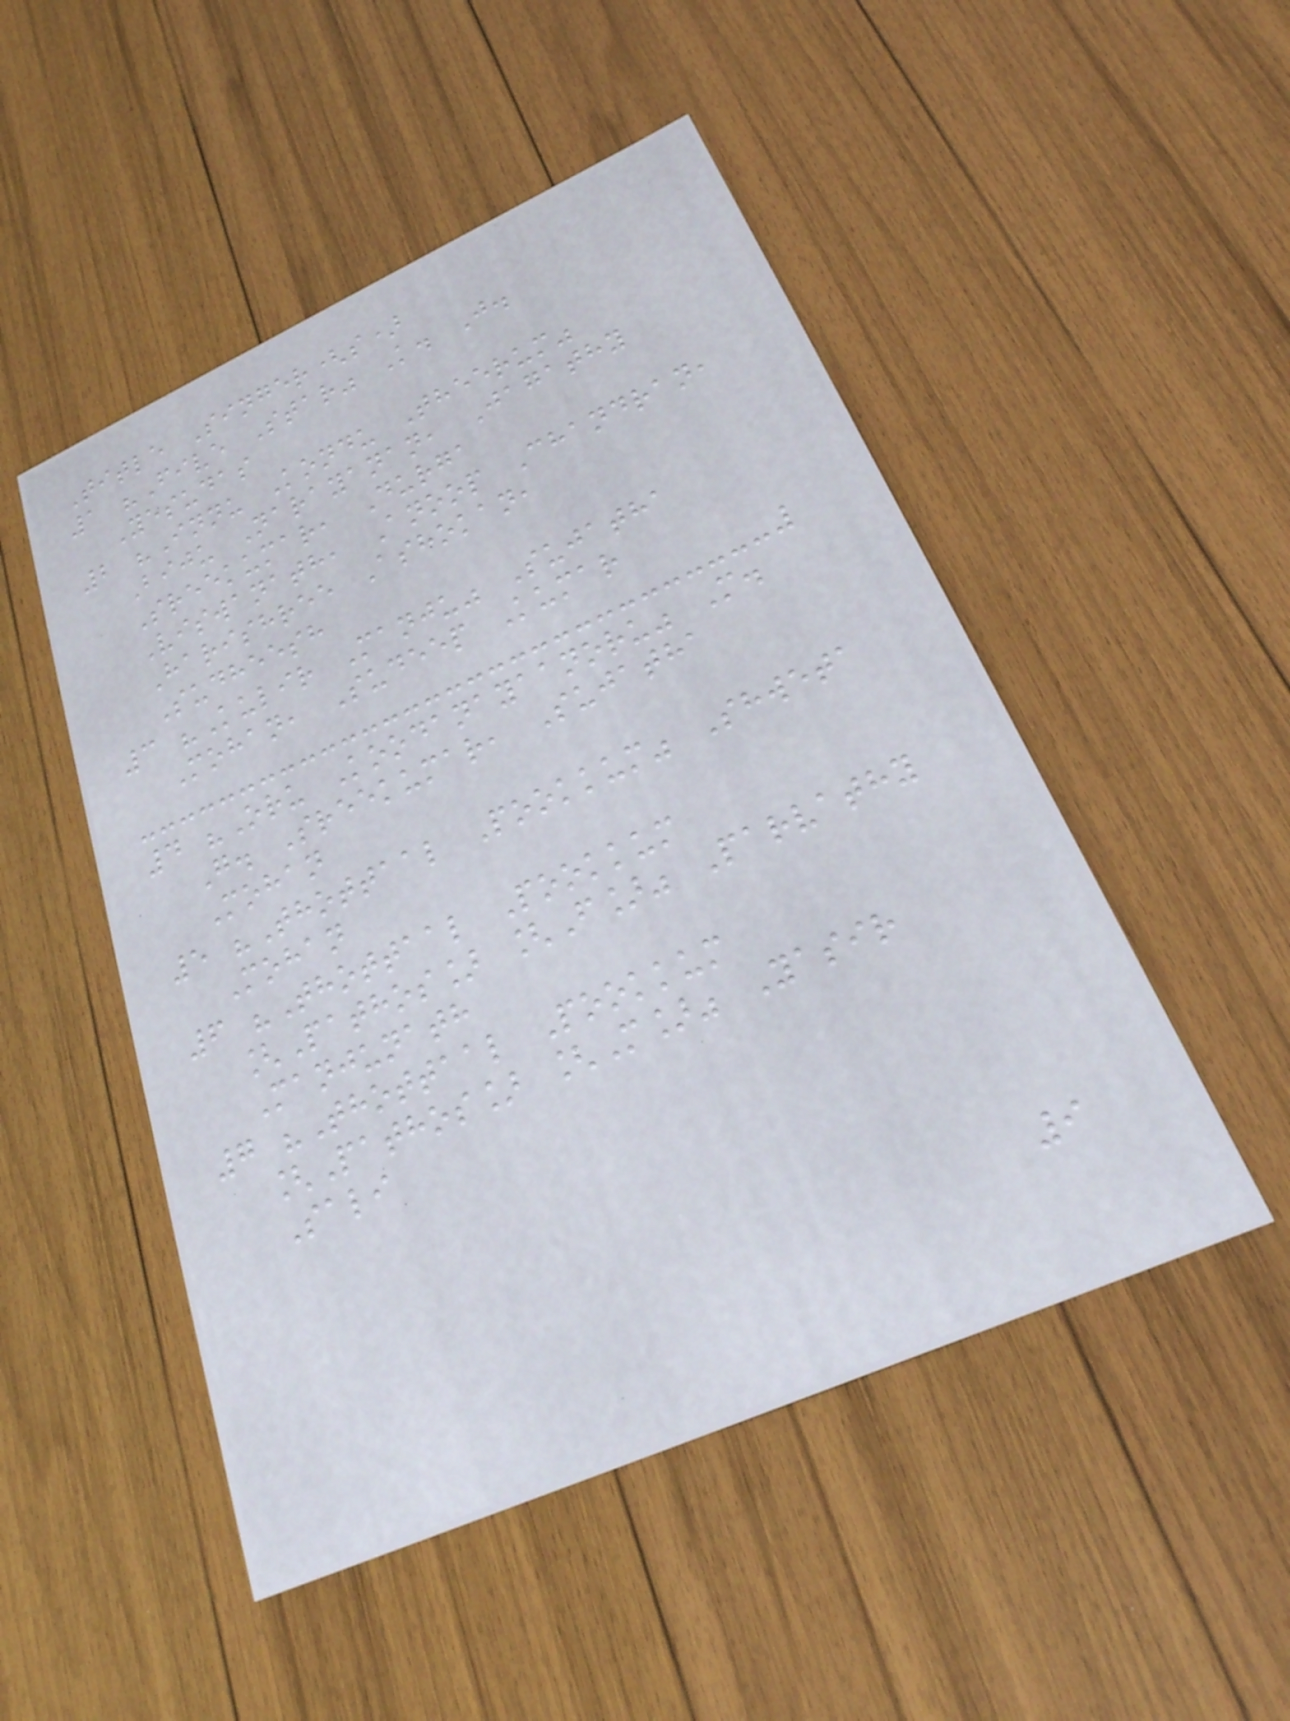Title Singer(s)
1 "Five Star" K. J.
Yesudas
2 "Innu Kondu Theerum"
Biju Narayanan, Jagathy
Sreekumar, Durga
Viswanath, Anoop Chandran,
Harishree Ashokan,
Sudheesh
3 "Kulir Manju" Sujatha
Mohan, Sudeep Kumar
4 "Oru Koodanayaanoru" M.
G. Sreekumar, Sujatha
Mohan
5 "Thottaal Pookkum" Shweta
Mohan
6 "Thottaal Pookkum
[Pathos] [F]" Parvathy
Manjunath
7 "Thottaal Pookkum
[Pathos] [M]" Yasir
Sali
9
